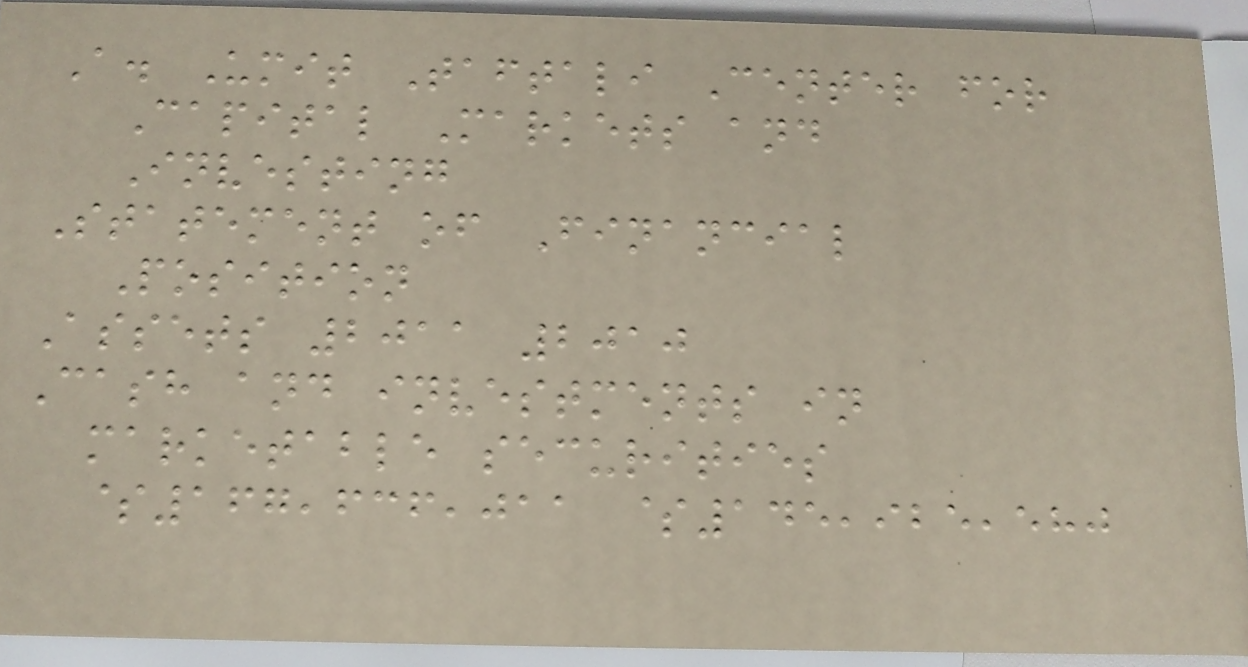A. Umit Taftali Center for
Capital Markets and
Investing
Statement of Financial
Position
Assets 2011 2010
Cash and investments in
marketable securities
$167,636,011 $145,925,580
